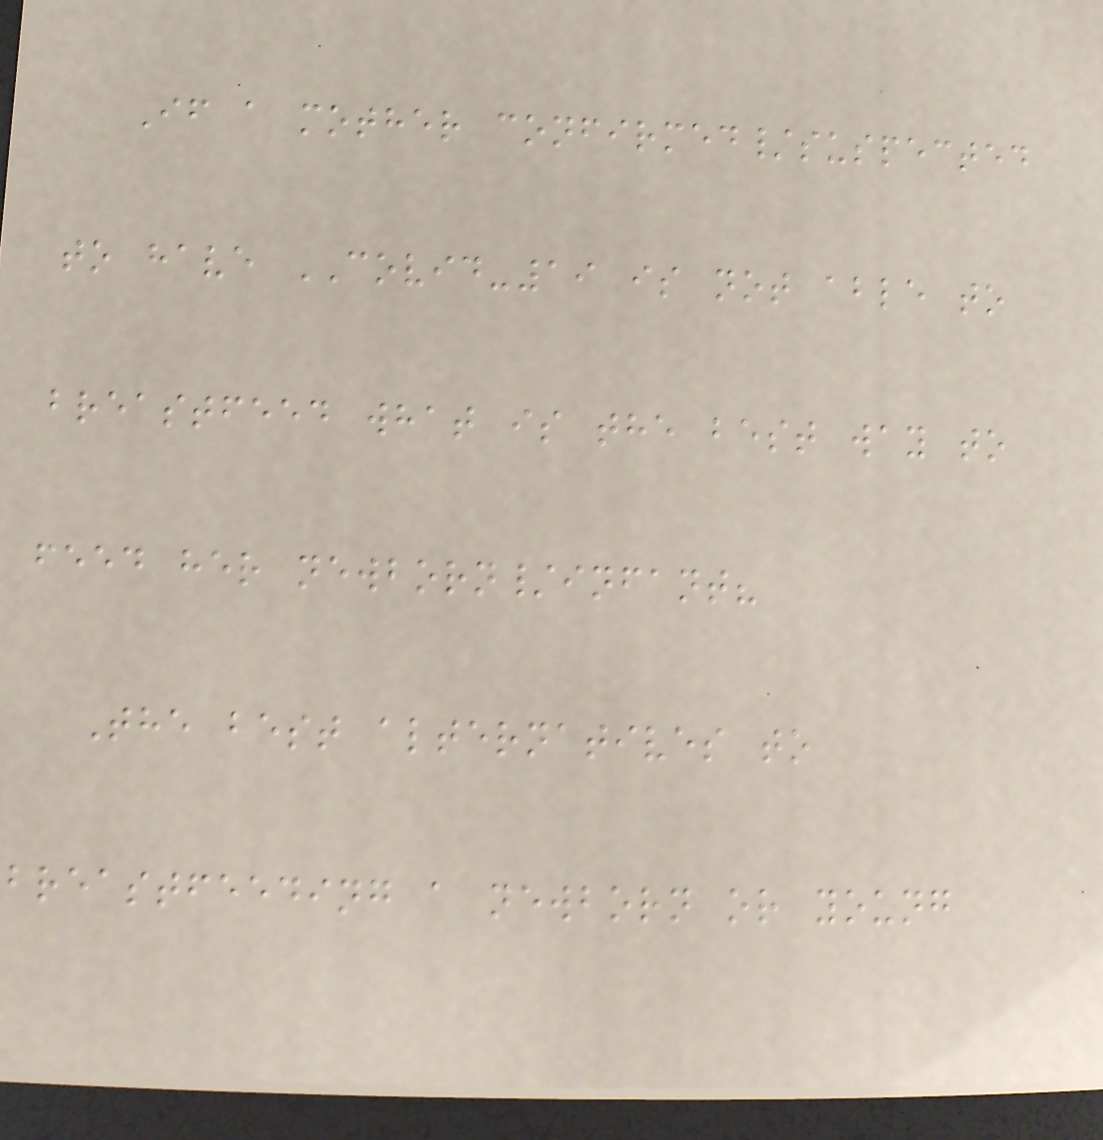If a mother confirmed/suspected
to have COVID-19 is not able to
breastfeed what is the best way to
feed her newborn/infant?
The best alternatives to
breastfeeding a newborn or young
